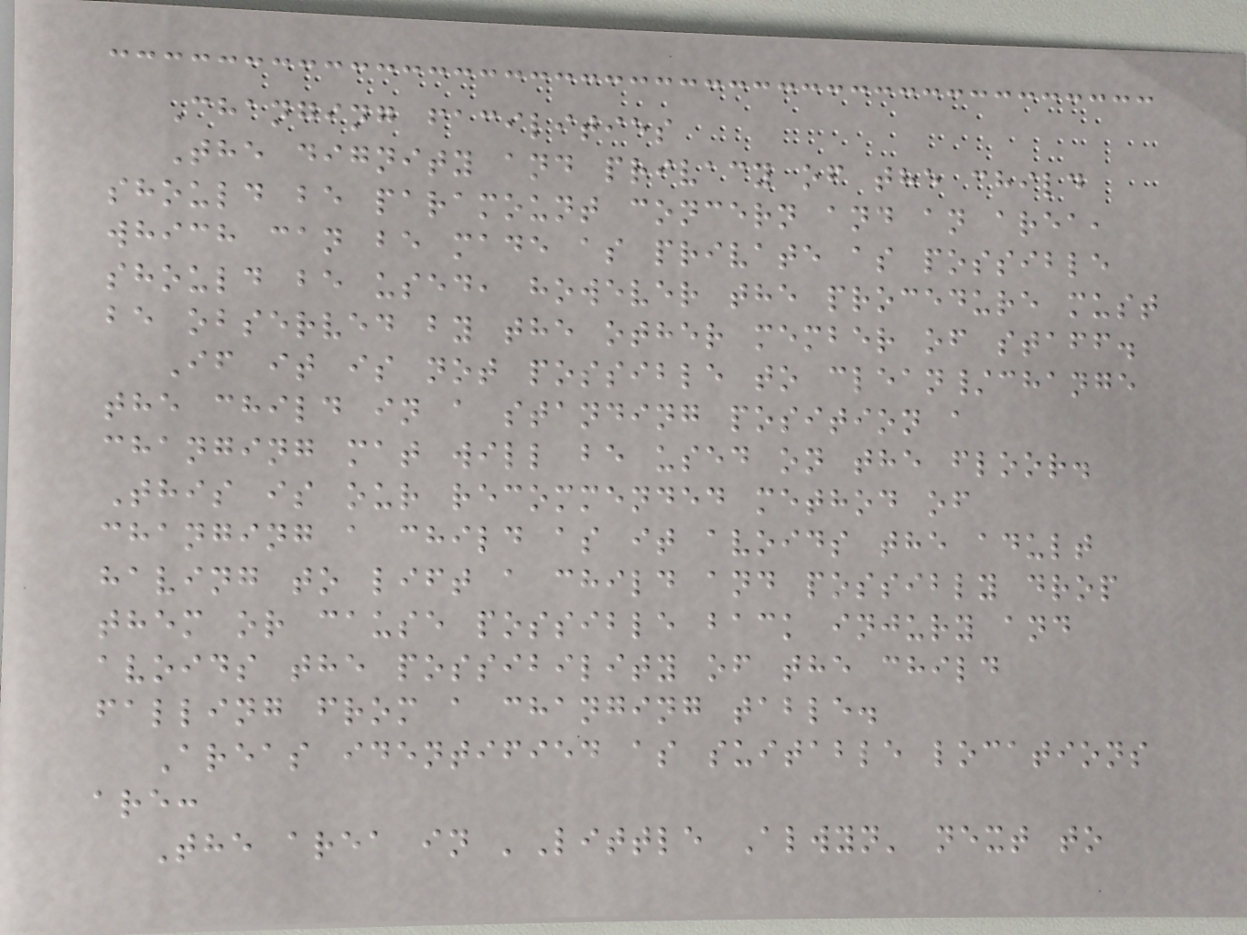Changing facilities
The dignity and privacy of the child
should be paramount concern and an area,
which can be made as private as possible
should be used, however the procedure must
be observed by the other member of staff.
If it is not possible to clean/change
the child in a standing position a
changing mat will be used on the floor.
This is our recommended method of
changing a child as it avoids the adult
having to lift a child and possibly drop
them or cause possible back injury and
avoids the possibility of the child
falling from a changing table.
Areas identified as suitable locations
are:
The area in 'Little Alwyn' next to
